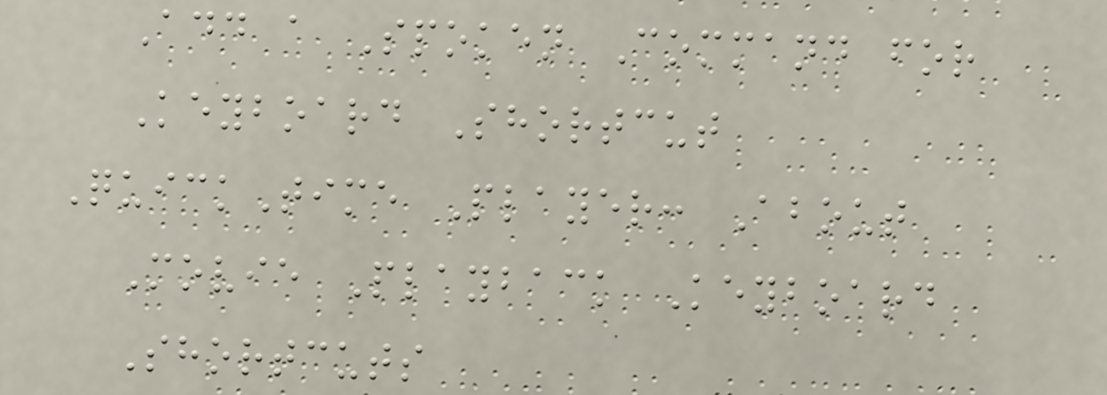Add a Spoken Command for
Keyboard Shortcut
QuickTime Player: About
Movie Playback Keyboard
Shortcuts
